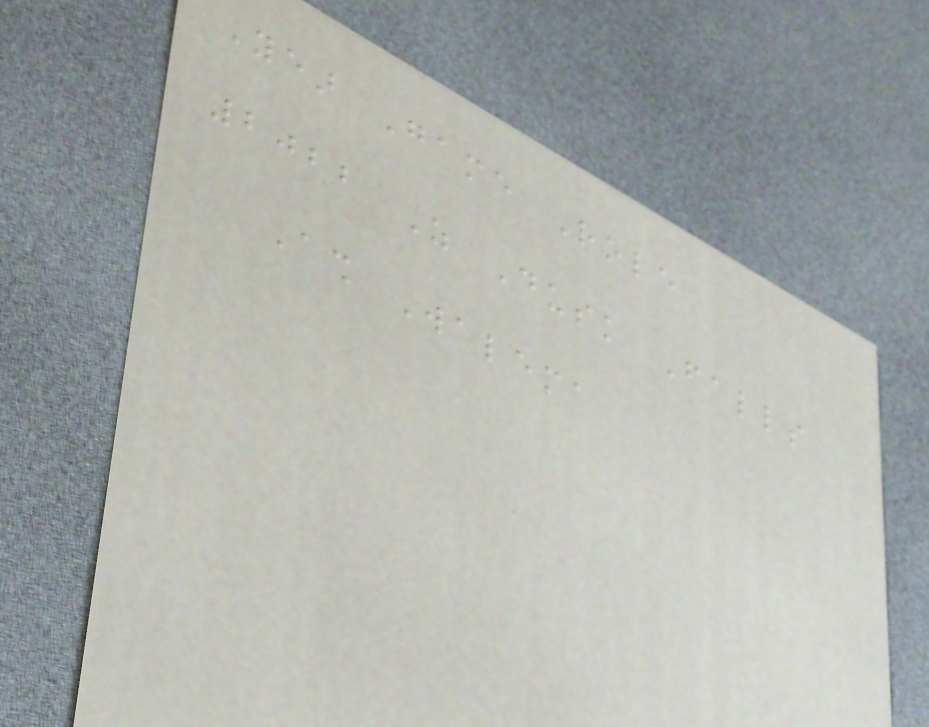Year Game Role
2022 As Dusk Falls
Ash Walema
